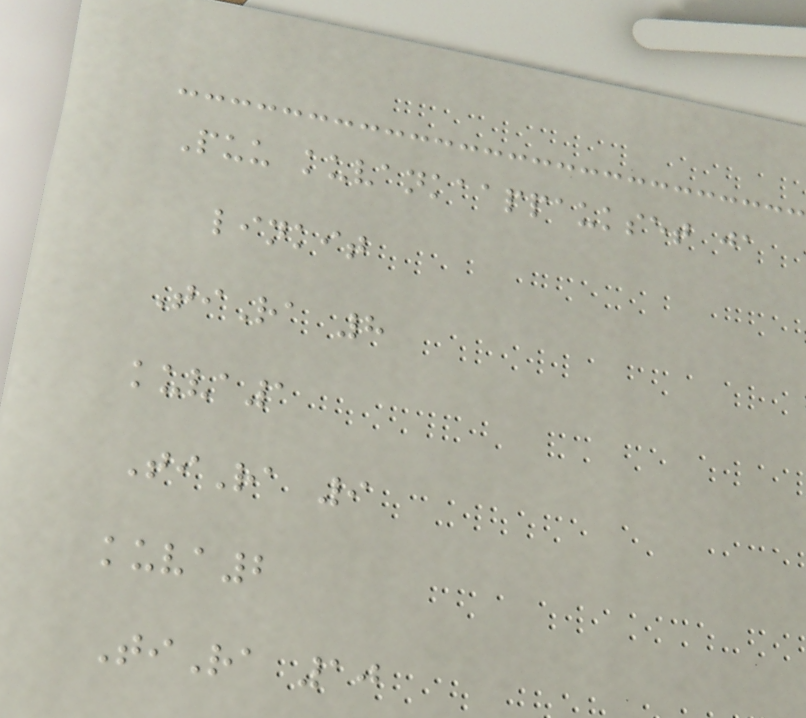Puu kuvankaappaukset ja
linkit
TiRa 8
kuva1
TiRa 9
kuva2
TiRa 10
